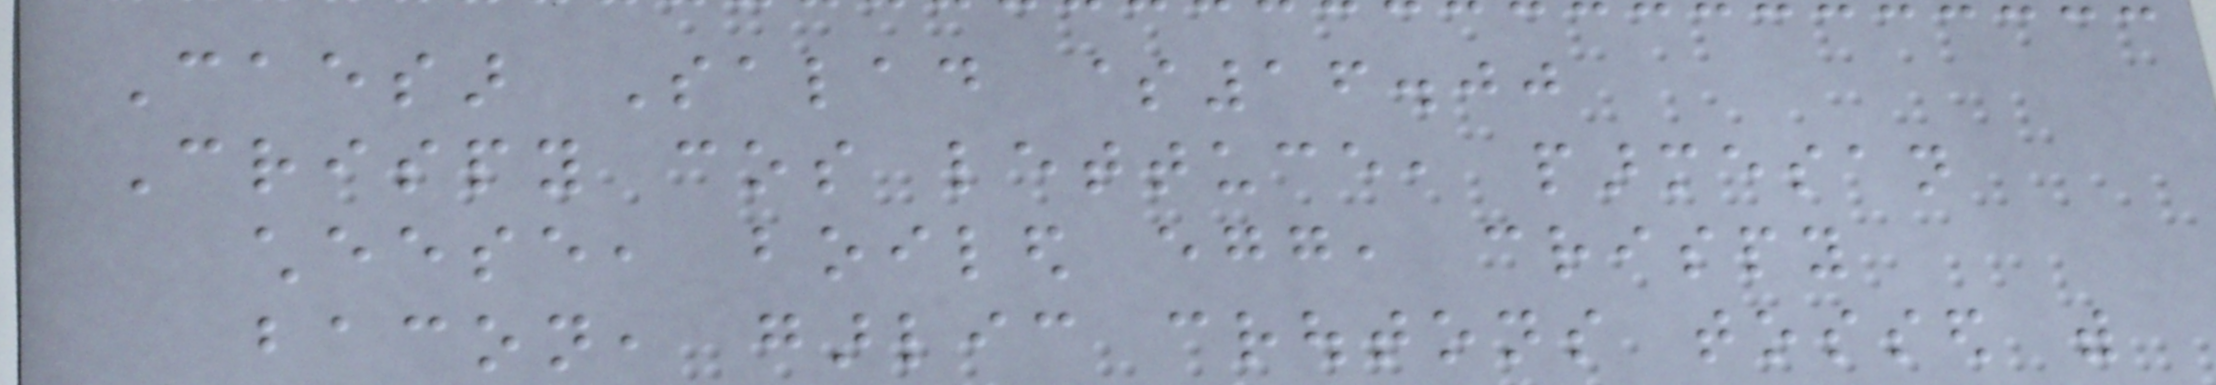Caesar Salad $16.00
Crispy cos lettuce, parmesan
cheese, boiled egg, crispy
bacon, garlic croutons tossed with
